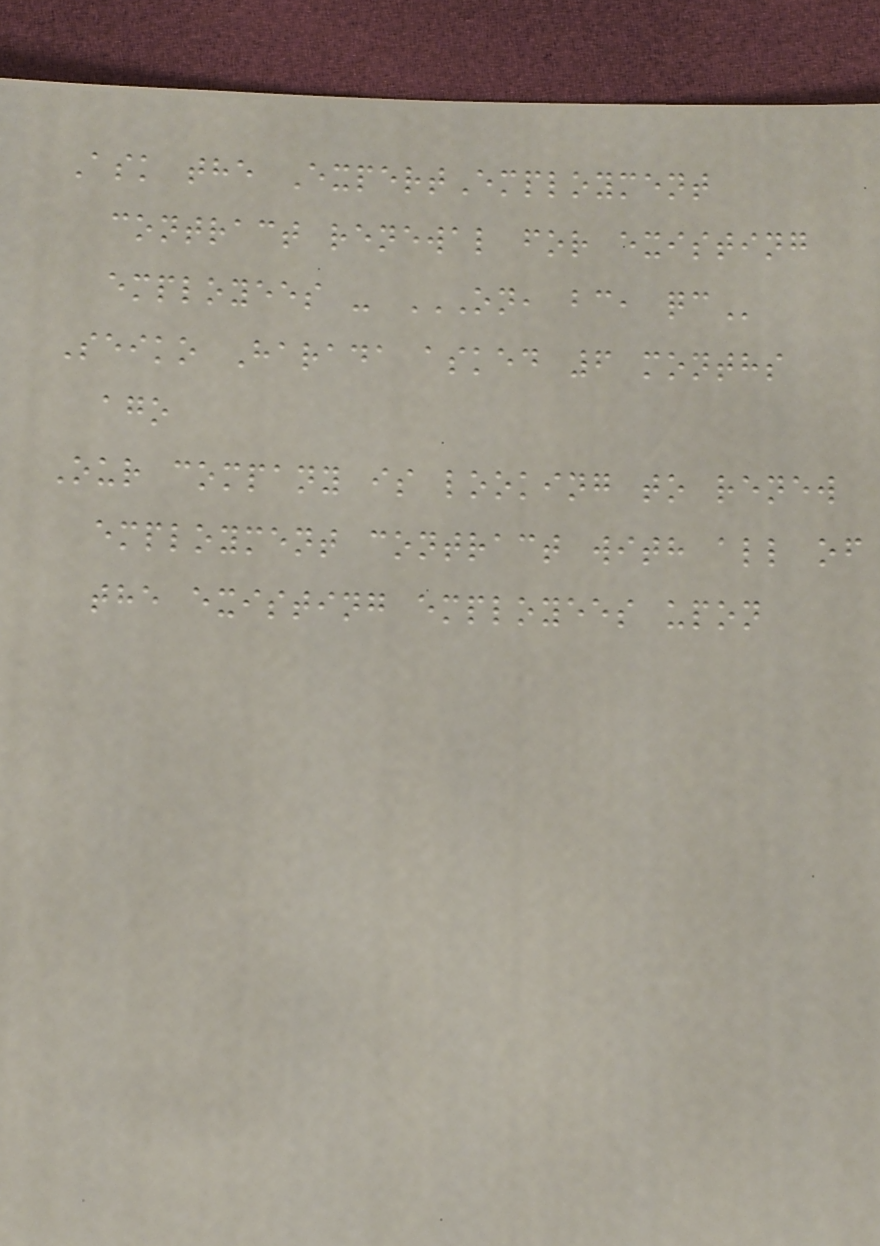Ask the ExpertEmployment
contract renewal for existing
employees - ON, BC, QC
Seiko Harada asked 6 months
ago
Our company is looking to renew
employment contract with all of
the existing employees upon
